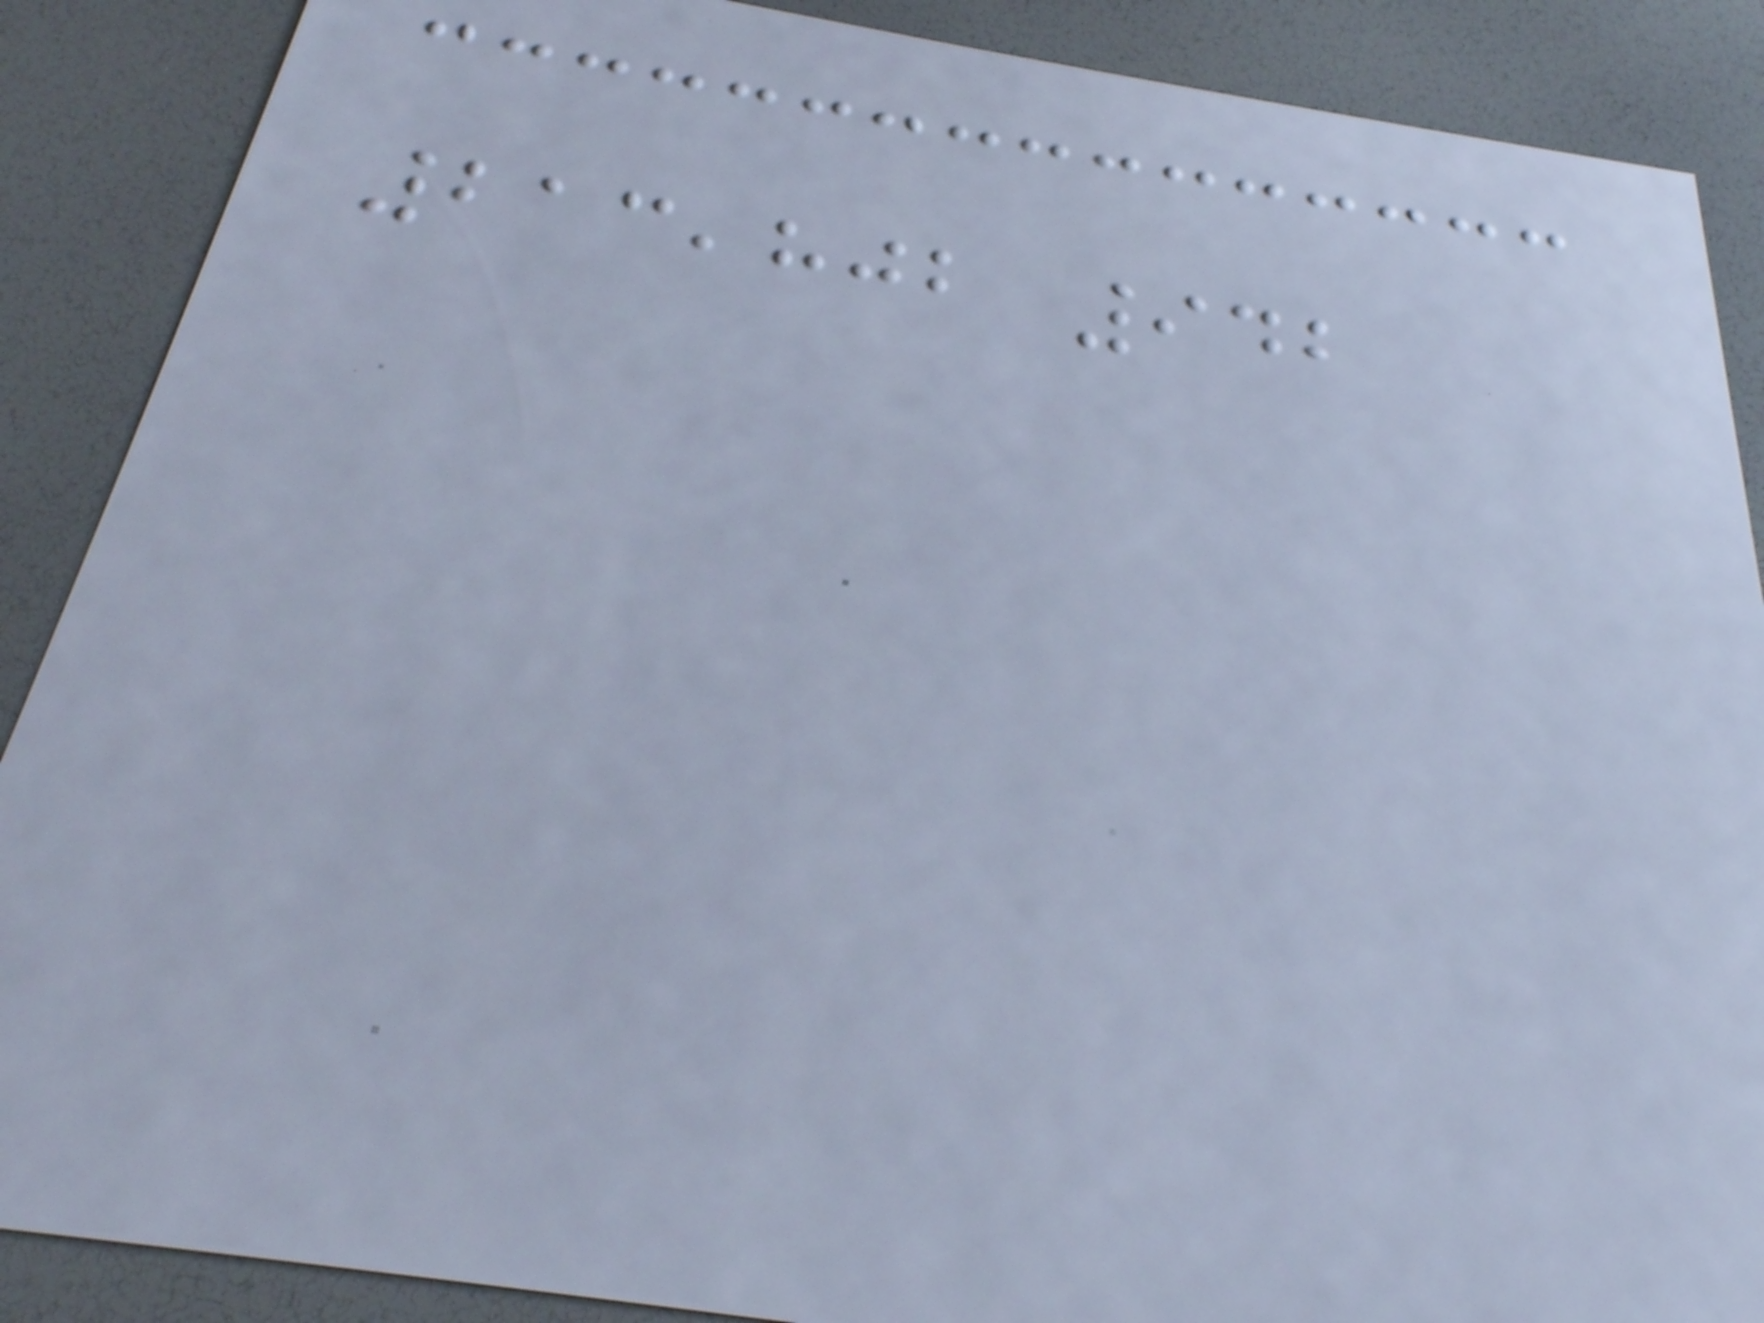213,802 942
